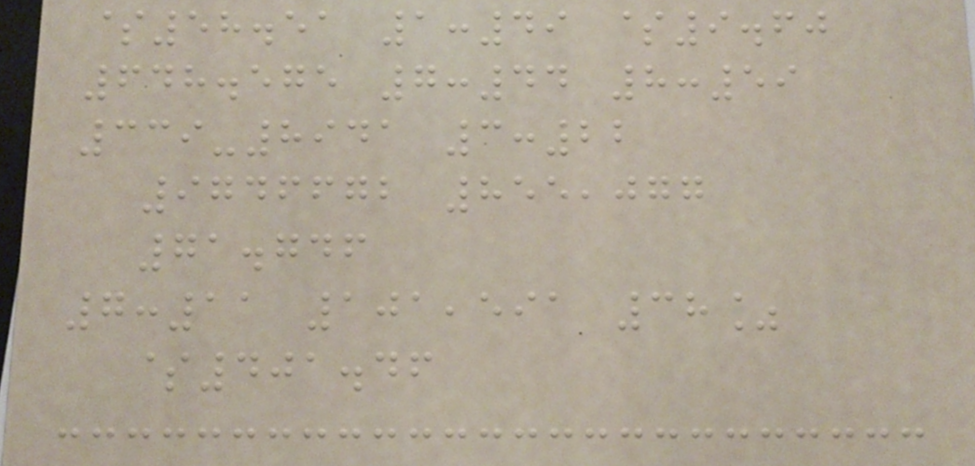$58.51 1:49 $9.60
648.575 7:44 8:59
339-8941 3:22
9746672 855,077
71.746
7:11 101,591 38%
$401.46
